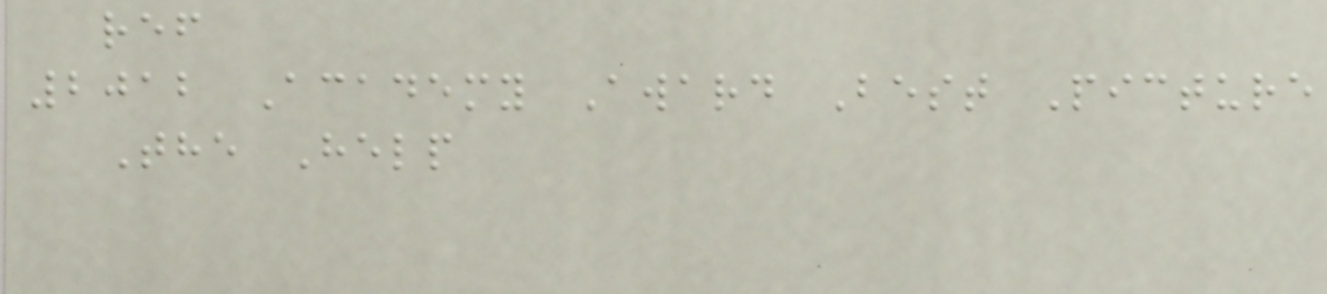ref
2012 Academy Award Best Picture
The Help
